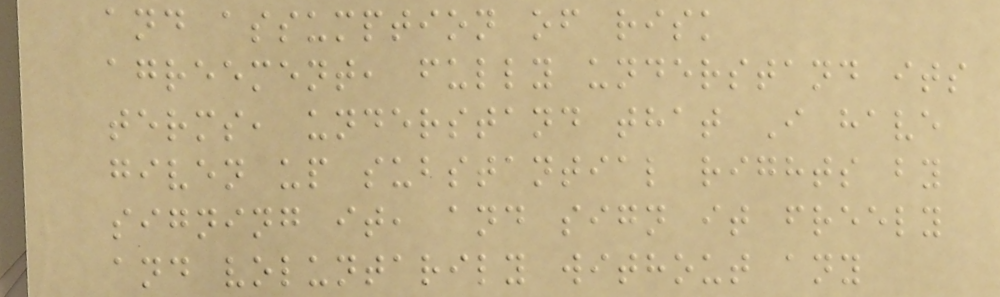and assumption of risk
agreement, fully understand its
terms, understand that I have
given up substantial rights by
signing it, and sign it freely
and voluntarily without any
